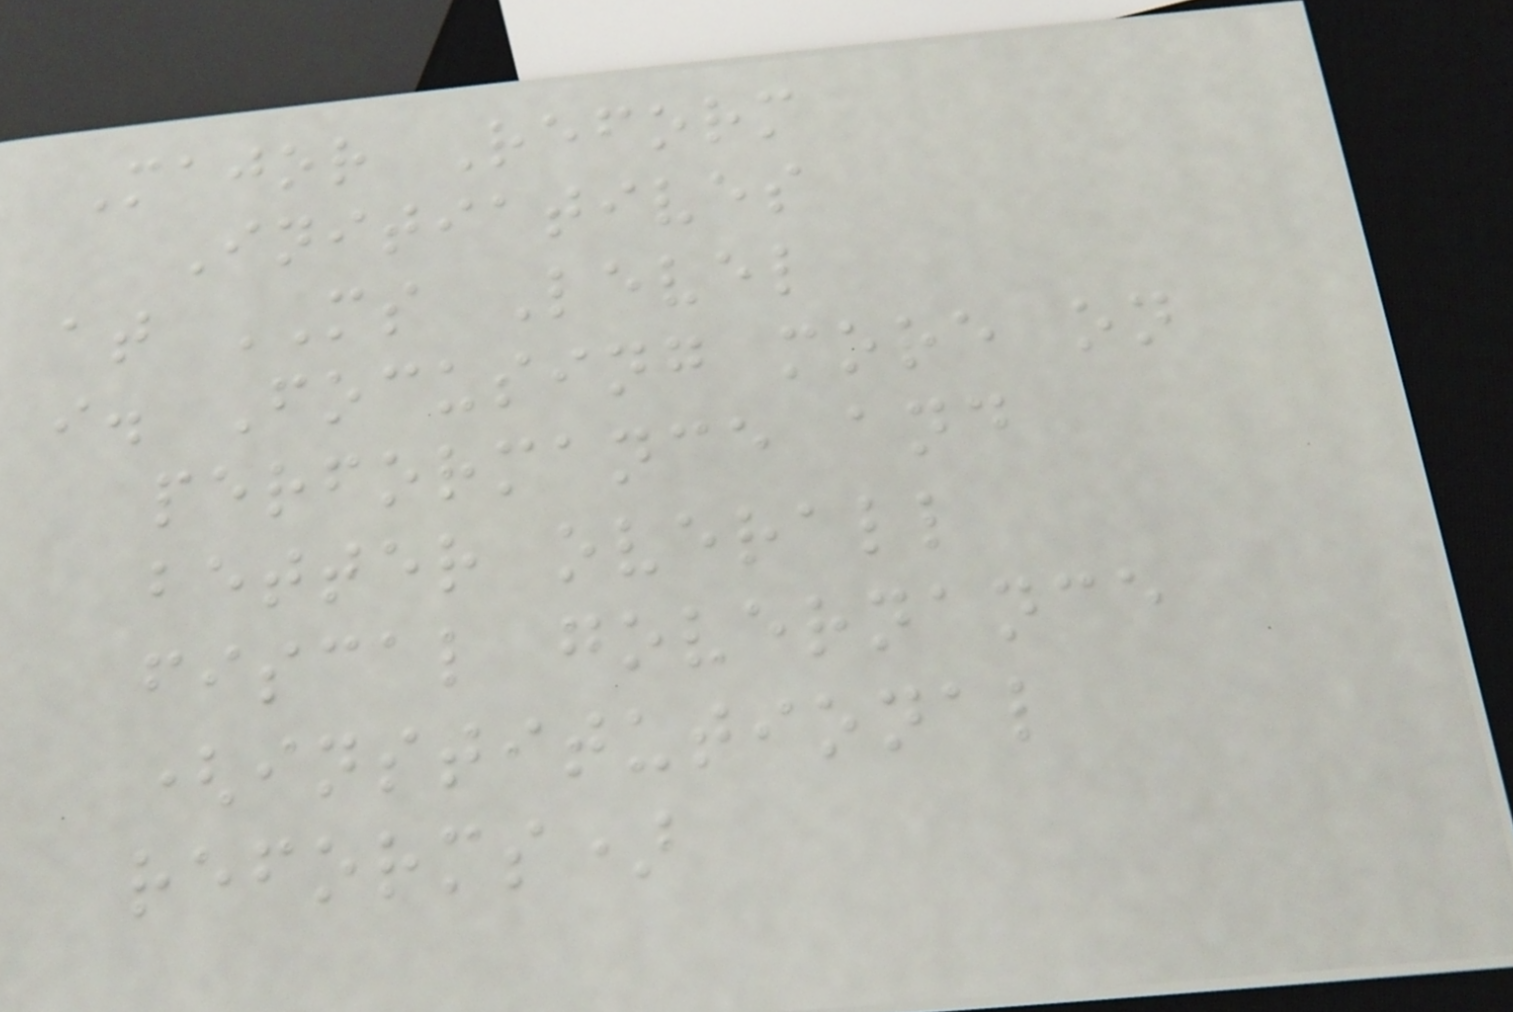Major Reform
Initiatives
at MS Level
i. Focusing more on
performance and
better overall
fiscal governance
(institutional
reforms)
